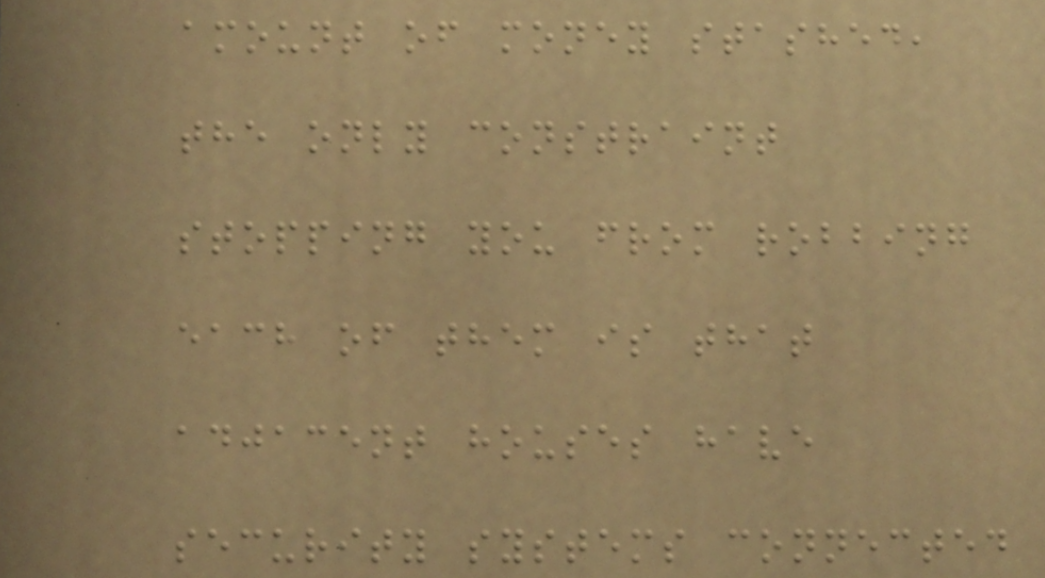amount of money stashed,
the only constraint
stopping you from robbing
each of them is that
adjacent houses have
security systems connected
